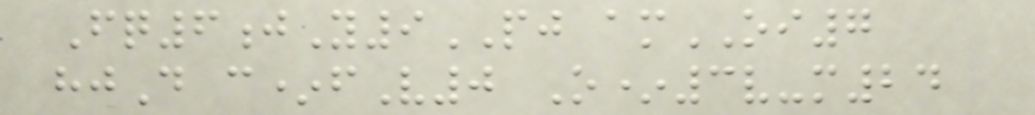Fq6jY9PJ amOI7
hjD c*fV0 O*3v-m24
